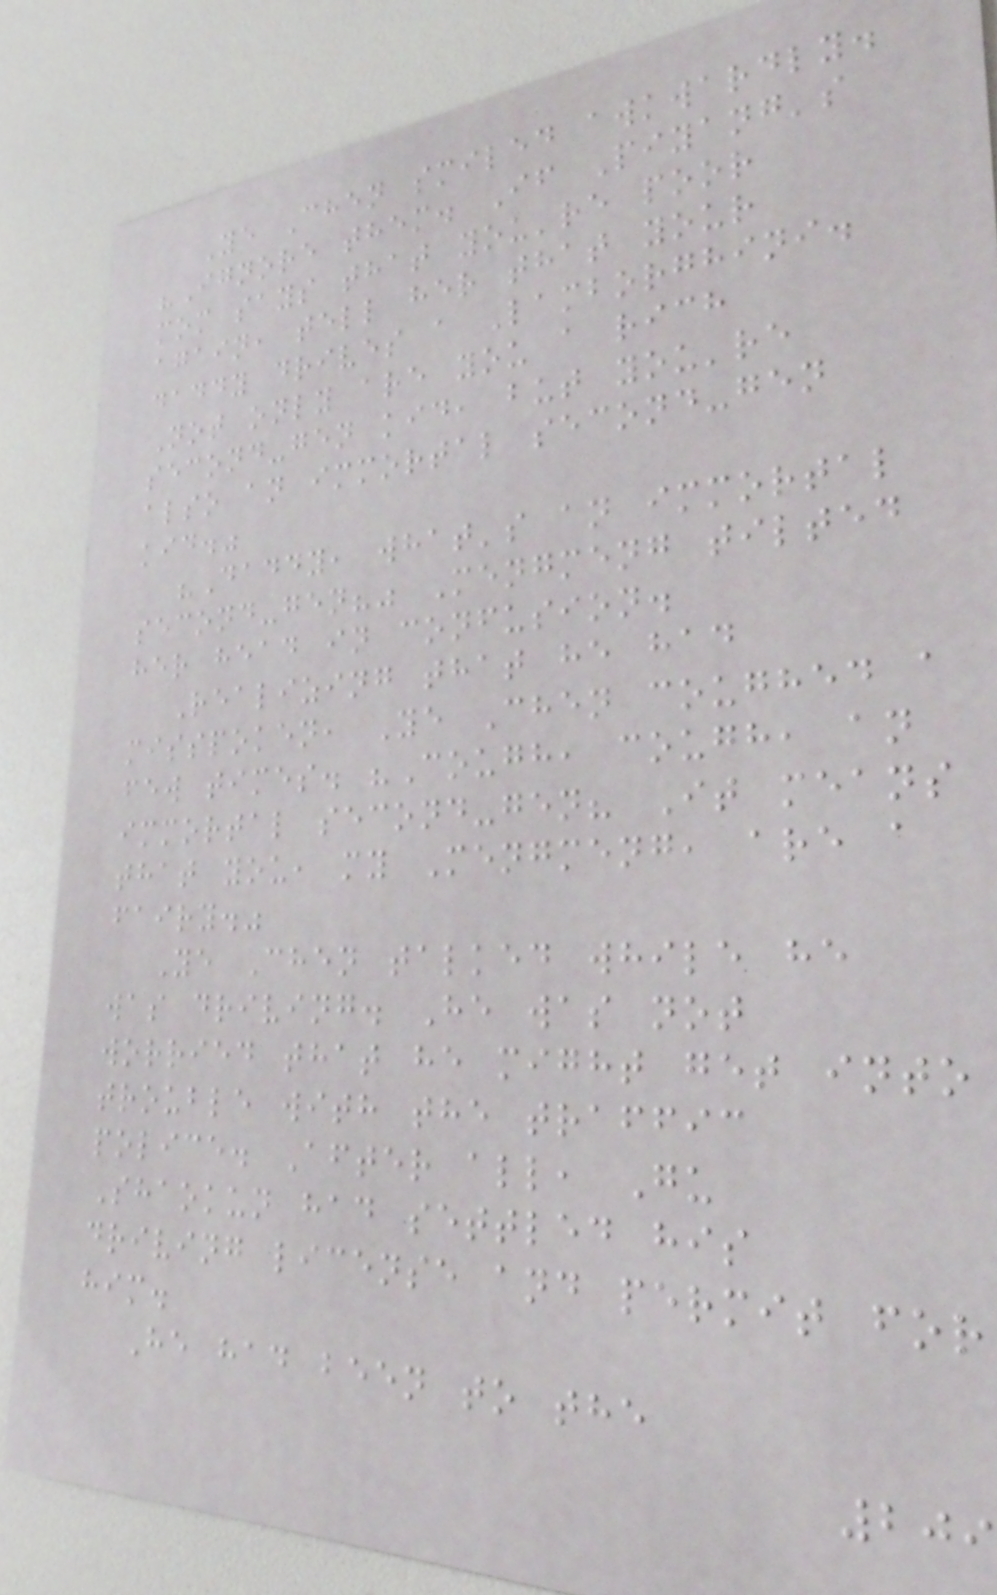Ye Chen smiled awkwardly.
"Ignore them. If Piyang's
mom says that you're poor
again, tell her that your
daddy drives a Lamborghini.
Not only are you a rich
second-gen kid, but you're
also an immortal second-gen
kid."
"Daddy, what's an immortal
second-gen?" Mengmeng tilted
her head in confusion.
Realizing that he had
misspoken, Ye Chen coughed a
few times. "Cough, cough, an
immortal second-gen? It means
that you, my Mengmeng, are a
fairy."
Ye Chen talked while he
was driving. He was not
worried that he might get into
trouble with the traffic
police. After all, Gu
Shaokun had settled his
driving license and permit for
him.
He had been to the
209
